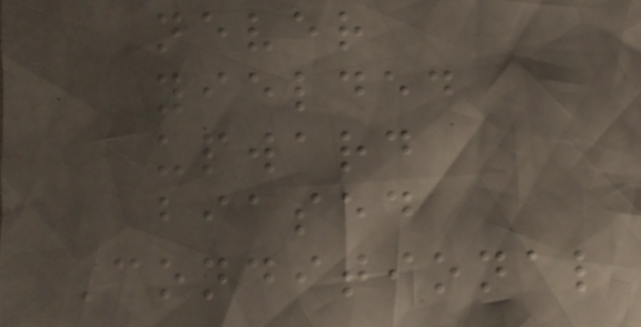never
yielded
upward
biased
Conditional
